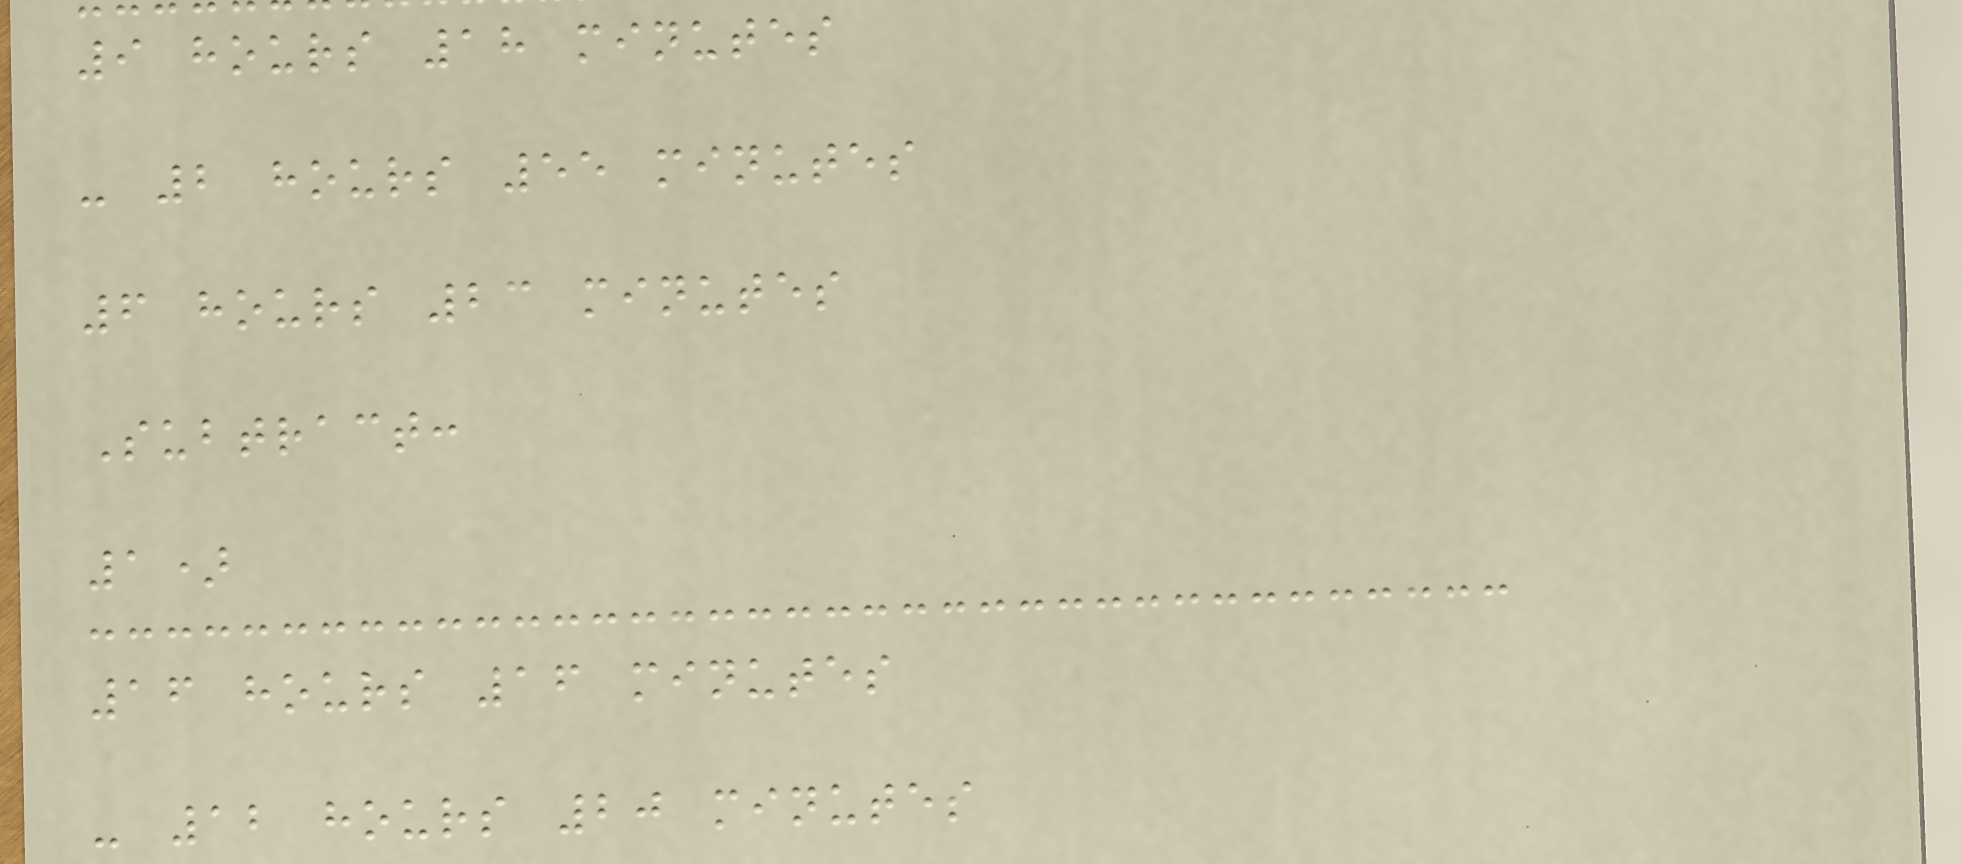9 hours 18 minutes
- 2 hours 55 minutes
6 hours 23 minutes
Subtract:
1)
16 hours 16 minutes
- 12 hours 20 minutes
